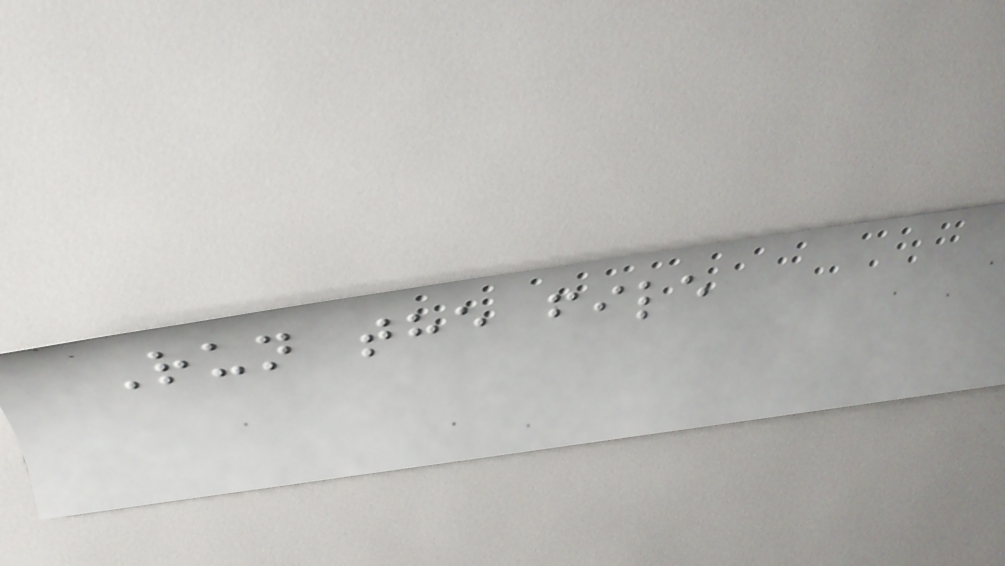Run the file
